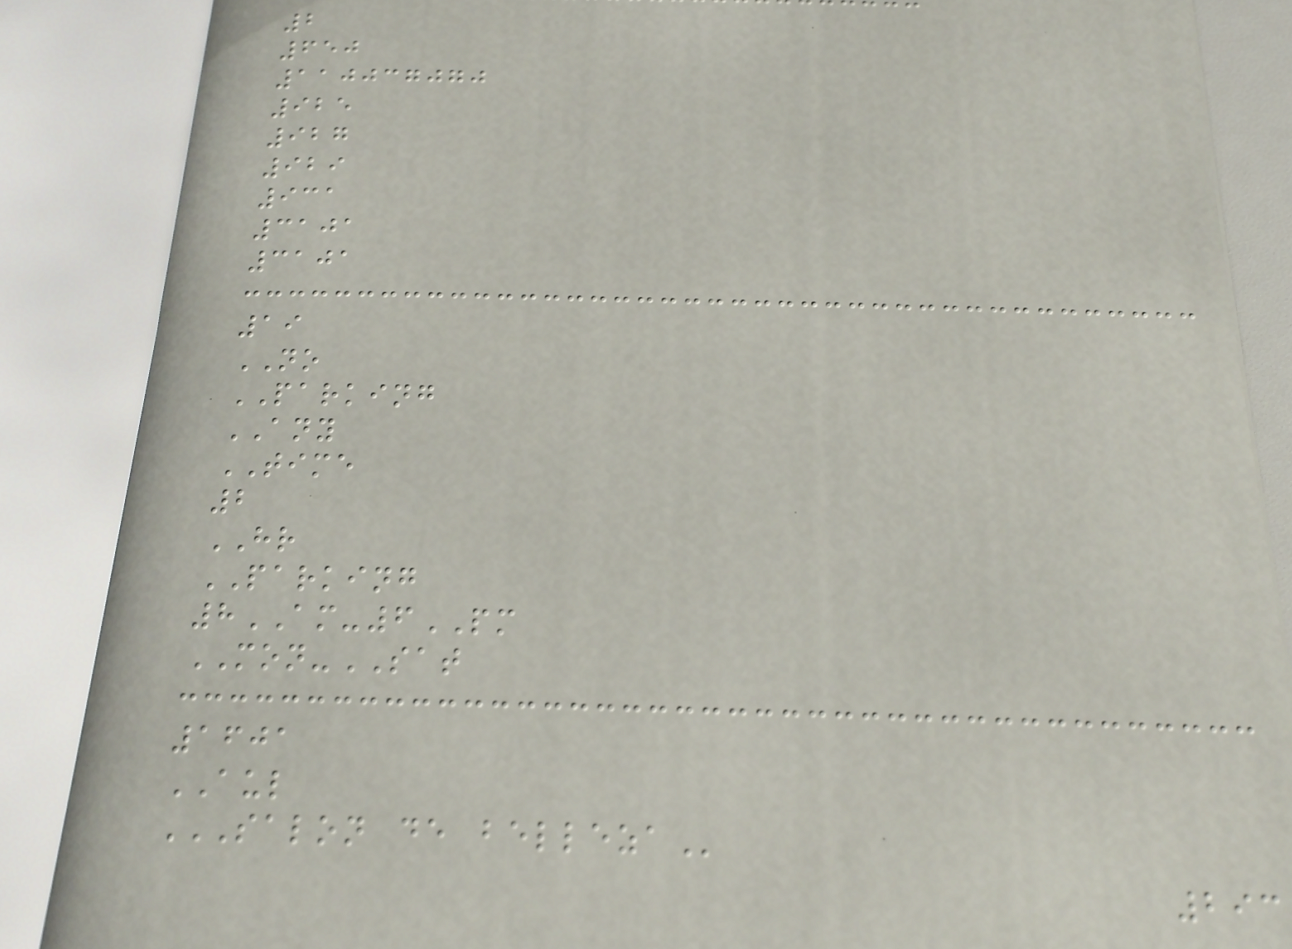2
650
110037070
925
927
929
931
3101
3101
19
NO
PARKING
ANY
TIME
2
HR
PARKING
8AM-6PM
MON-SAT
1601
AUL
SALON DE BELLEZA
293
